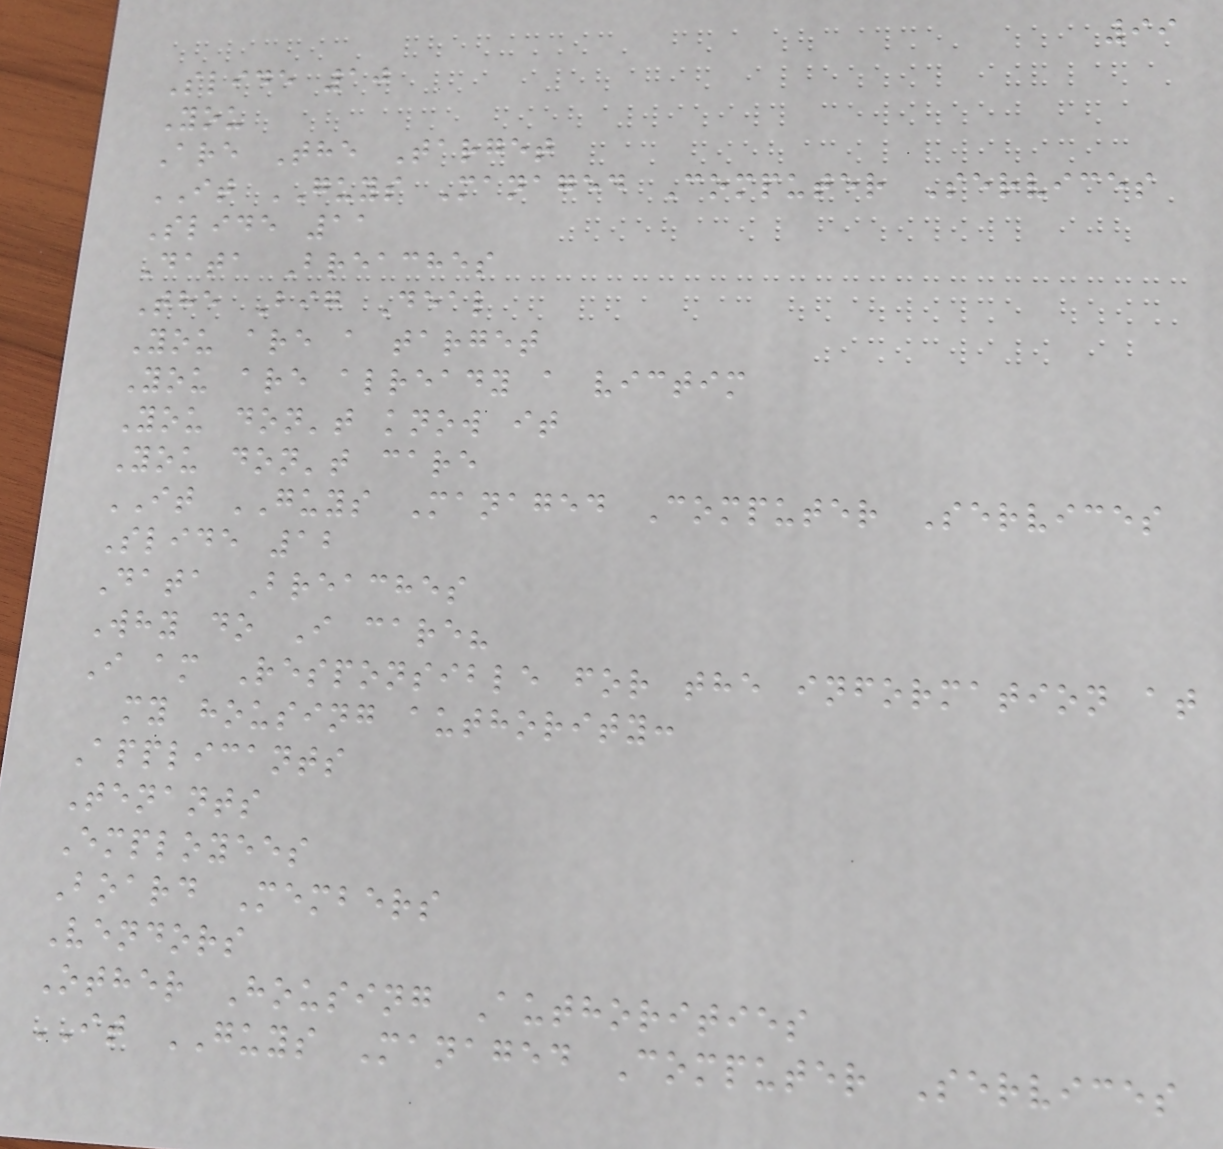99
Slide 10
You
Are The Target
IT GUYS Managed Computer Services
Slide 11
Data Breaches
The Big Deal
You are a target
You are already a victim
You don't know it
You don't care
IT GUYS Managed Computer Services
Slide 12
Data Breaches
Why do I care?
I am Responsible for the information at
my housing authority:
Applicants
Tenants
Employees
Board Members
Vendors
Other Housing Authorities
IT GUYS Managed Computer Services
